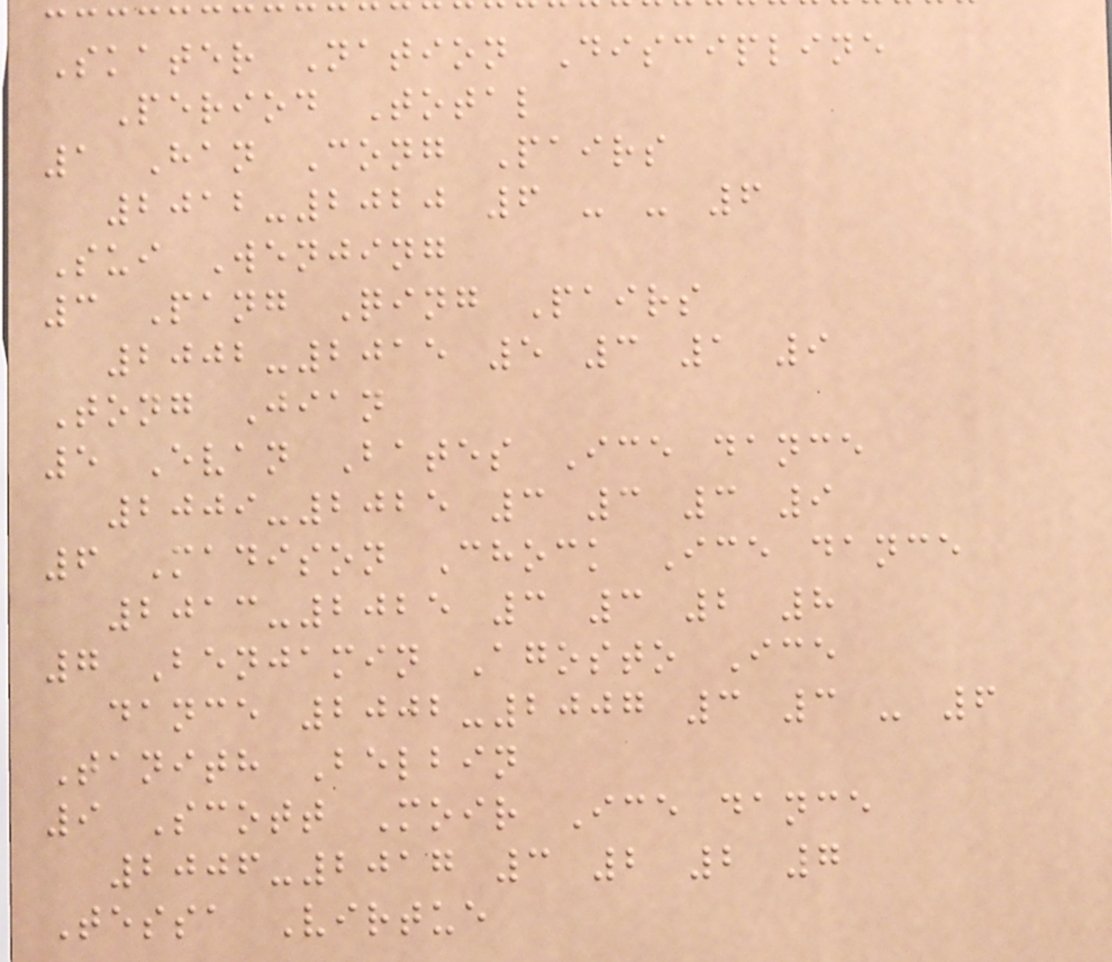Skater Nation Discipline
Period Total
1 Han Cong Pairs
2012-2020 6 - - 6
Sui Wenjing
3 Pang Qing Pairs
2002-2015 5 3 1 9
Tong Jian
5 Evan Bates Ice dance
2009-2025 3 3 3 9
6 Madison Chock Ice dance
2013-2025 3 3 2 8
7 Benjamin Agosto Ice
dance 2002-2007 3 3 - 6
Tanith Belbin
9 Scott Moir Ice dance
2006-2017 3 2 2 7
Tessa Virtue
